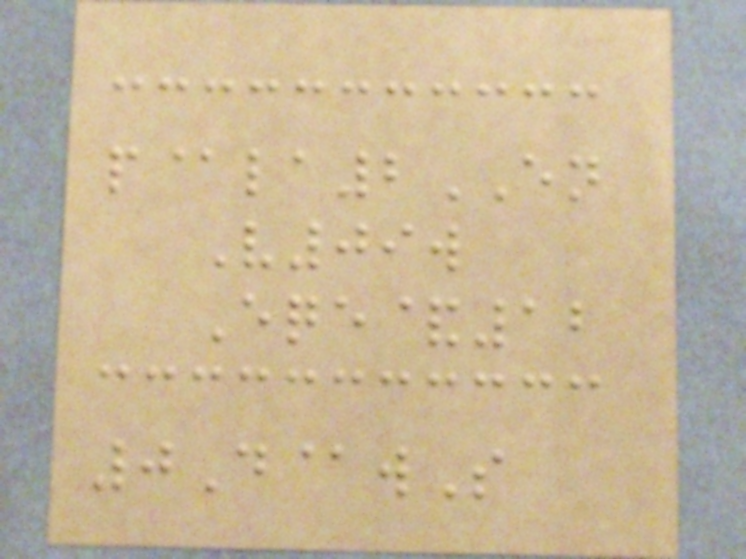p@la2EN
V09w
Eqe&12
0D@wS
